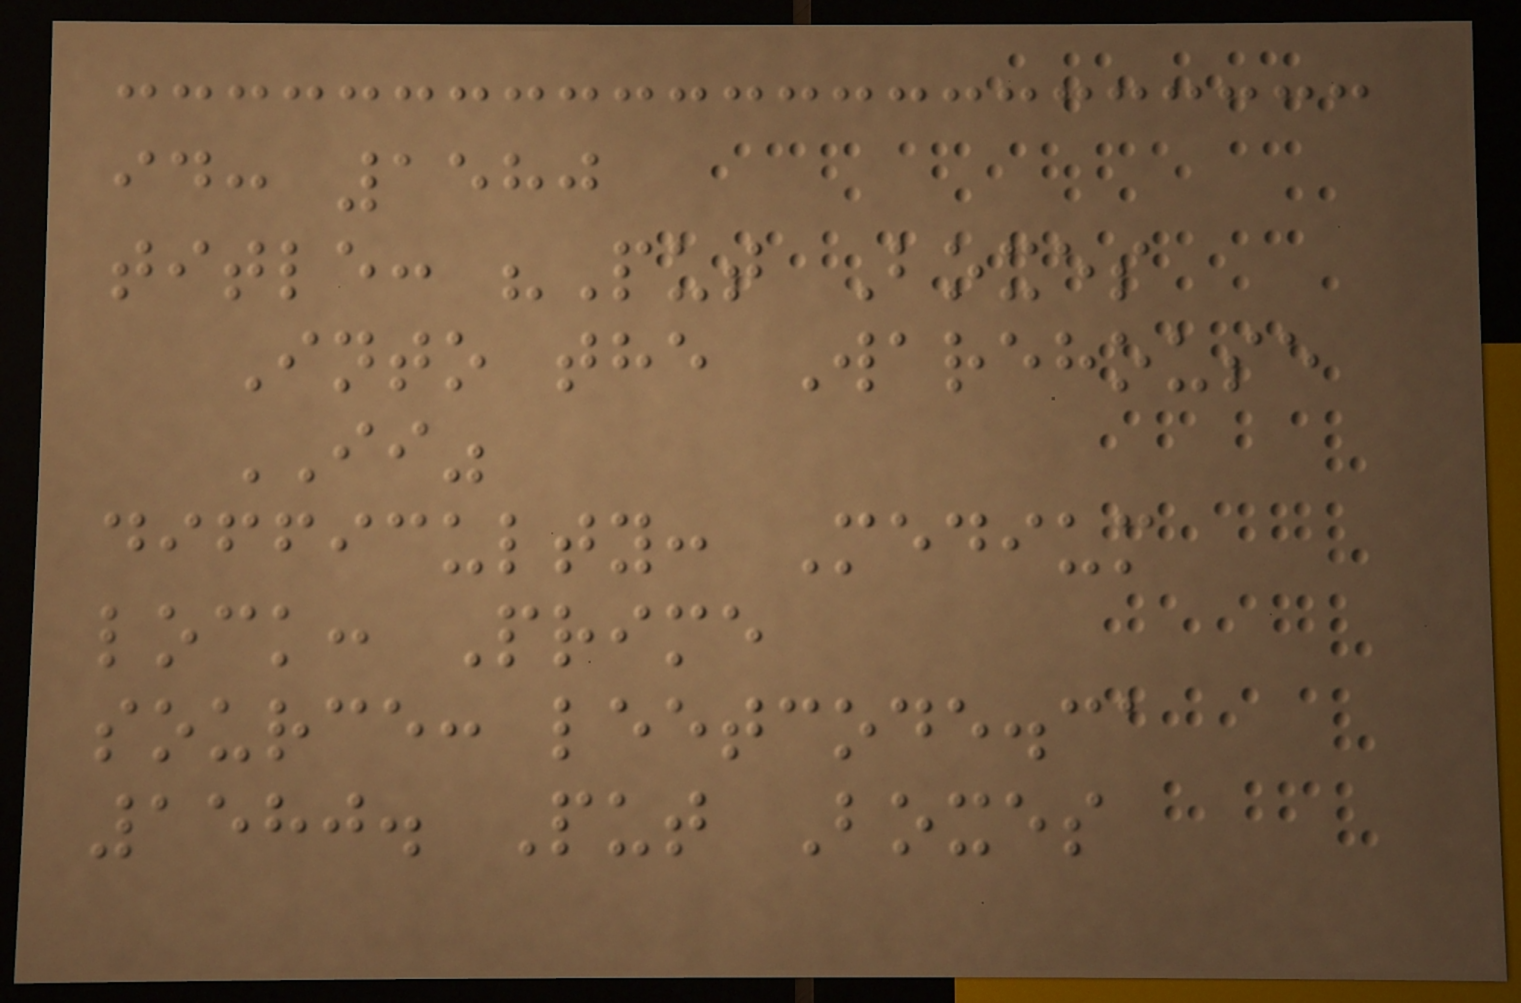id: 1580
title: "Put Boxes
Into the Warehouse
II"
difficulty: Medium
lock: Prime
source: leetcode.ca
1580. Put Boxes
